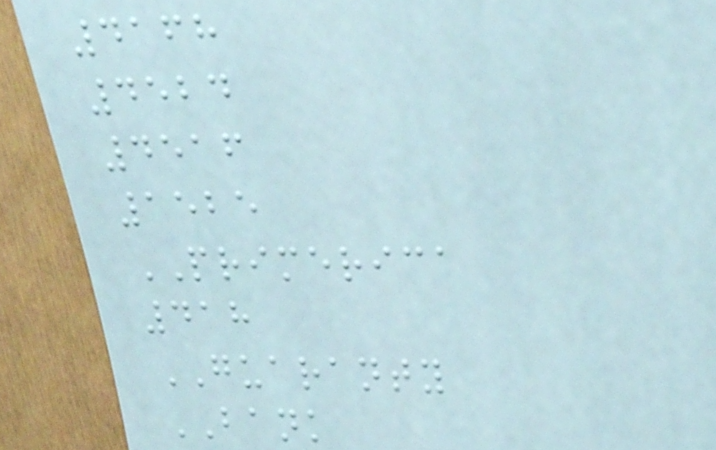4168
4524
4516
1525
PRIMERICA
418
GUARANTY
BANK
